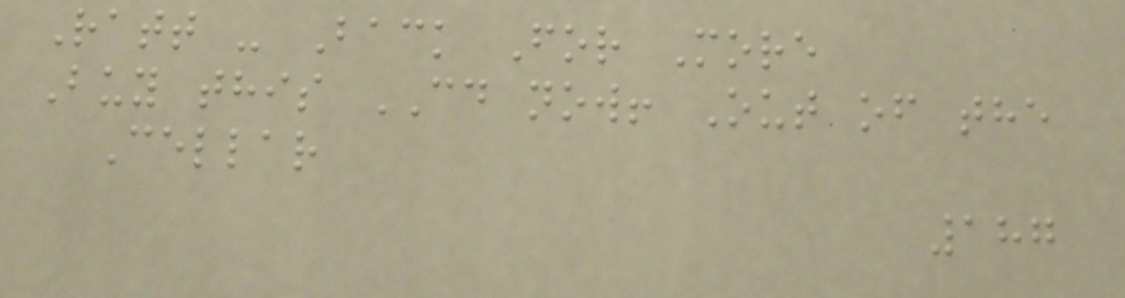Ratt - Back For More
Buy this CD now! Out of the
Cellar
187
